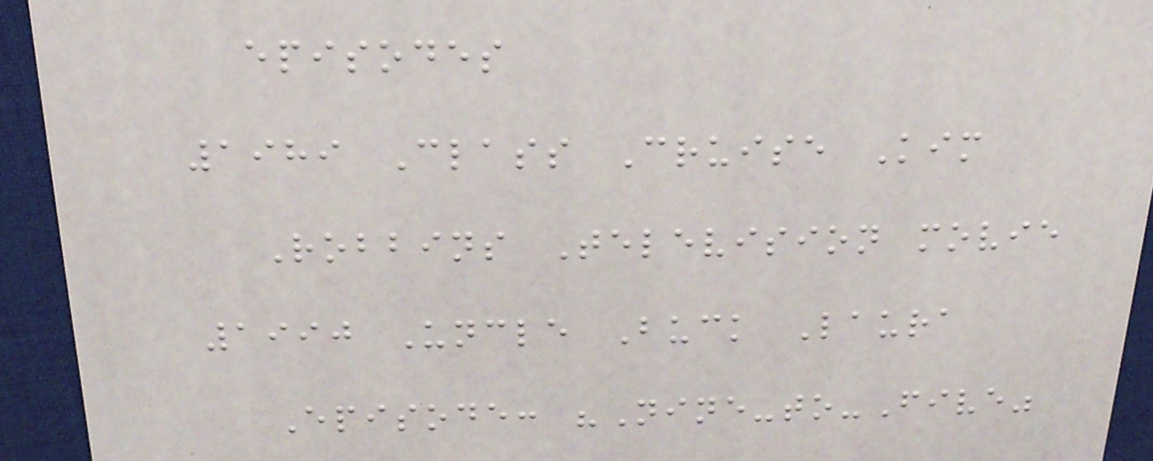episodes
1989 Class Cruise Kim
Robbins Television movie
1990 Uncle Buck Laura
Episode: "Nine-to-Five"
